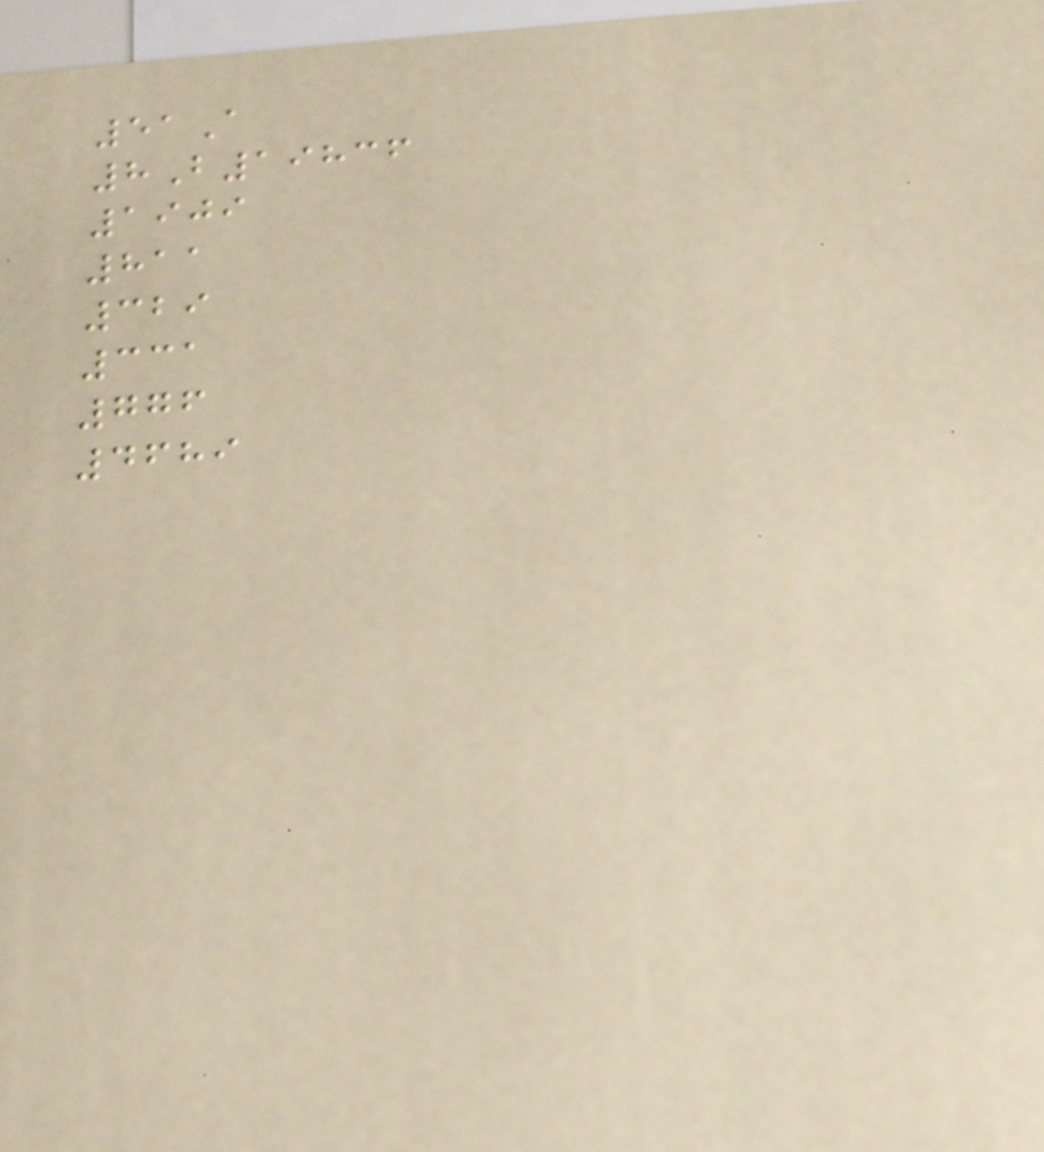51A
8B19836
1909
811
329
331
776
4689
